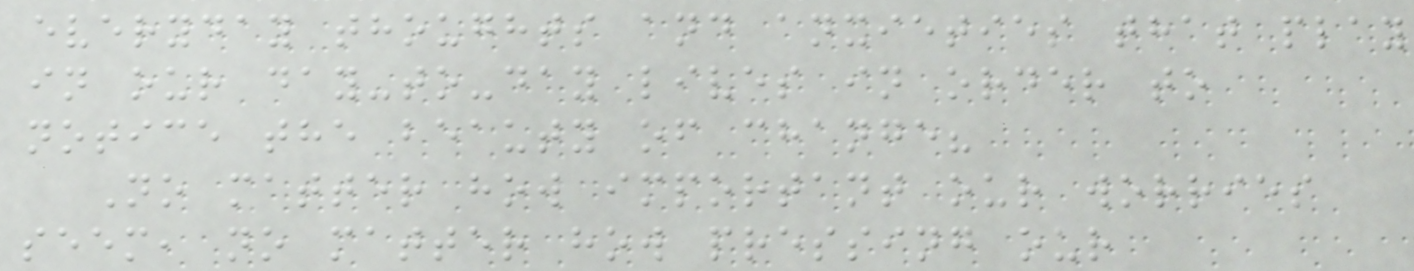everyday thoughts and anxieties that play
in our day-to-day lives in order to
notice the beauty of change?
No matter how important our worries
seem, no matter how pressing our
